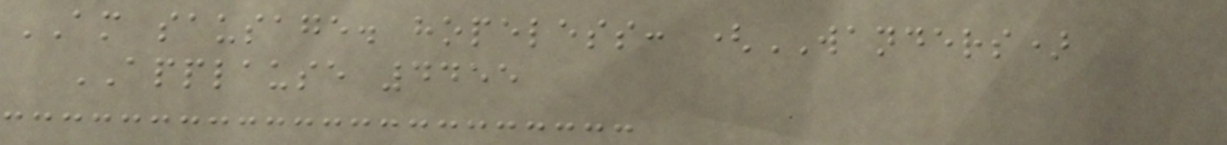AM sausage. hopeless: (WANDERS)
APPLAUSE 4455
